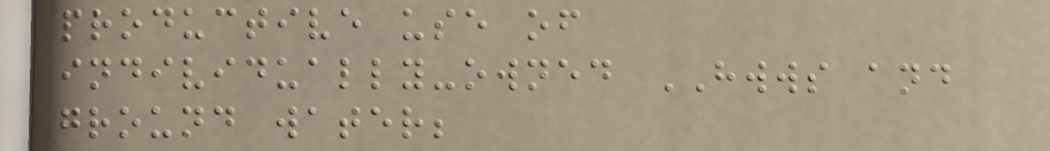productive use of
individually-owned HWWS and
ground water;
